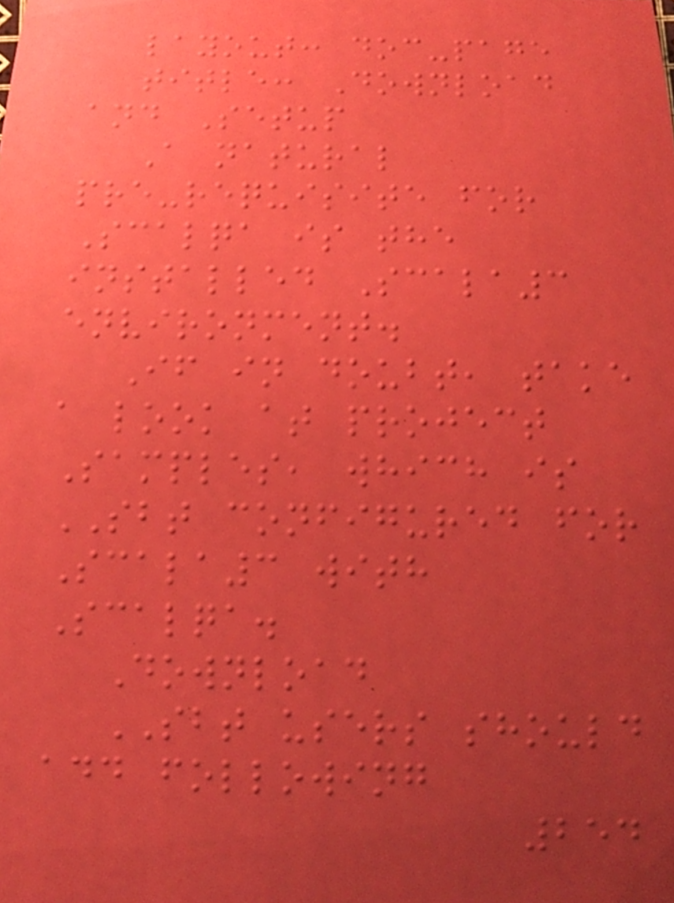layout: doc-page
title: Download
and Setup
A natural
pre-requisite for
Scalqa is the
installed Scala3
environment.
If in doubt, take
a look at project
Samples, which is
SBT configured for
Scala3 with
Scalqa.
Download
SBT users should
add following
254
